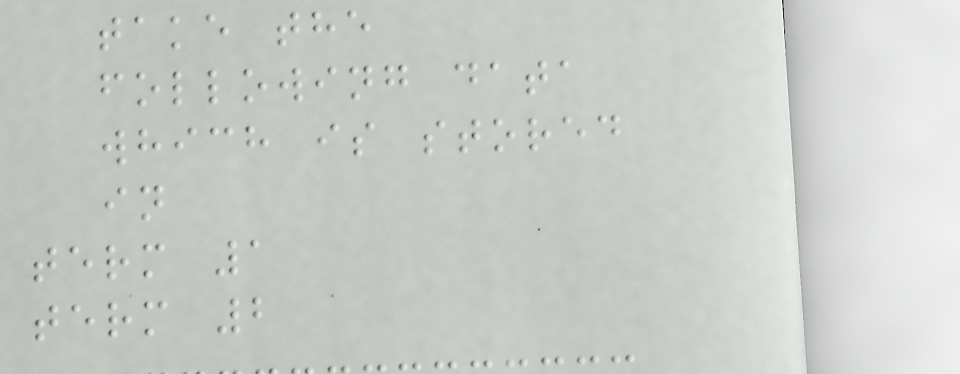take the
following data
which is stored
in
term 1
term 2
